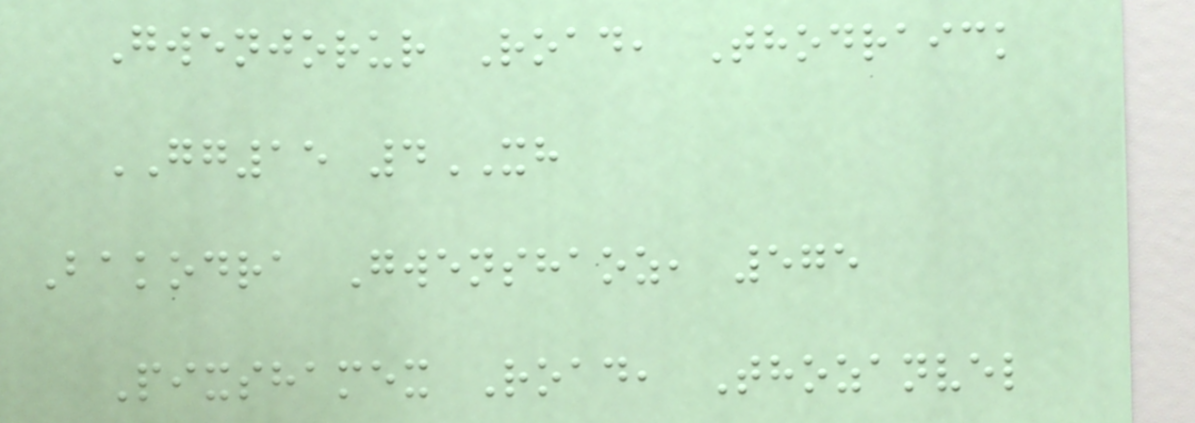Gwenjorur Road, Thodraick
GG15 4XH
Bakodra Gwenshaoz, 575
Pixshamex Road, Thozanvel
